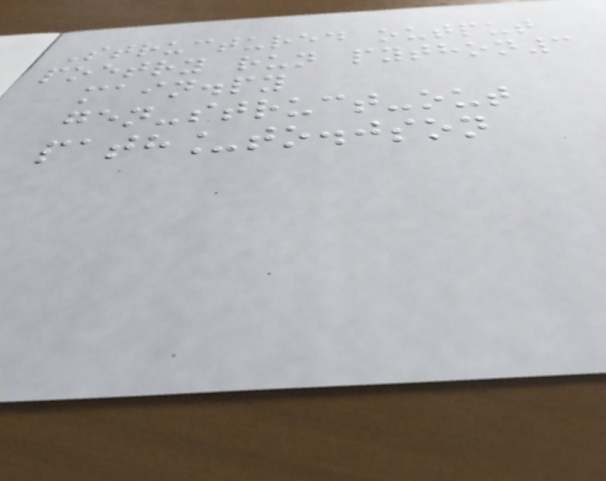Structured output
poetry run python3
main.py
gen-struct-out
path_to.json
